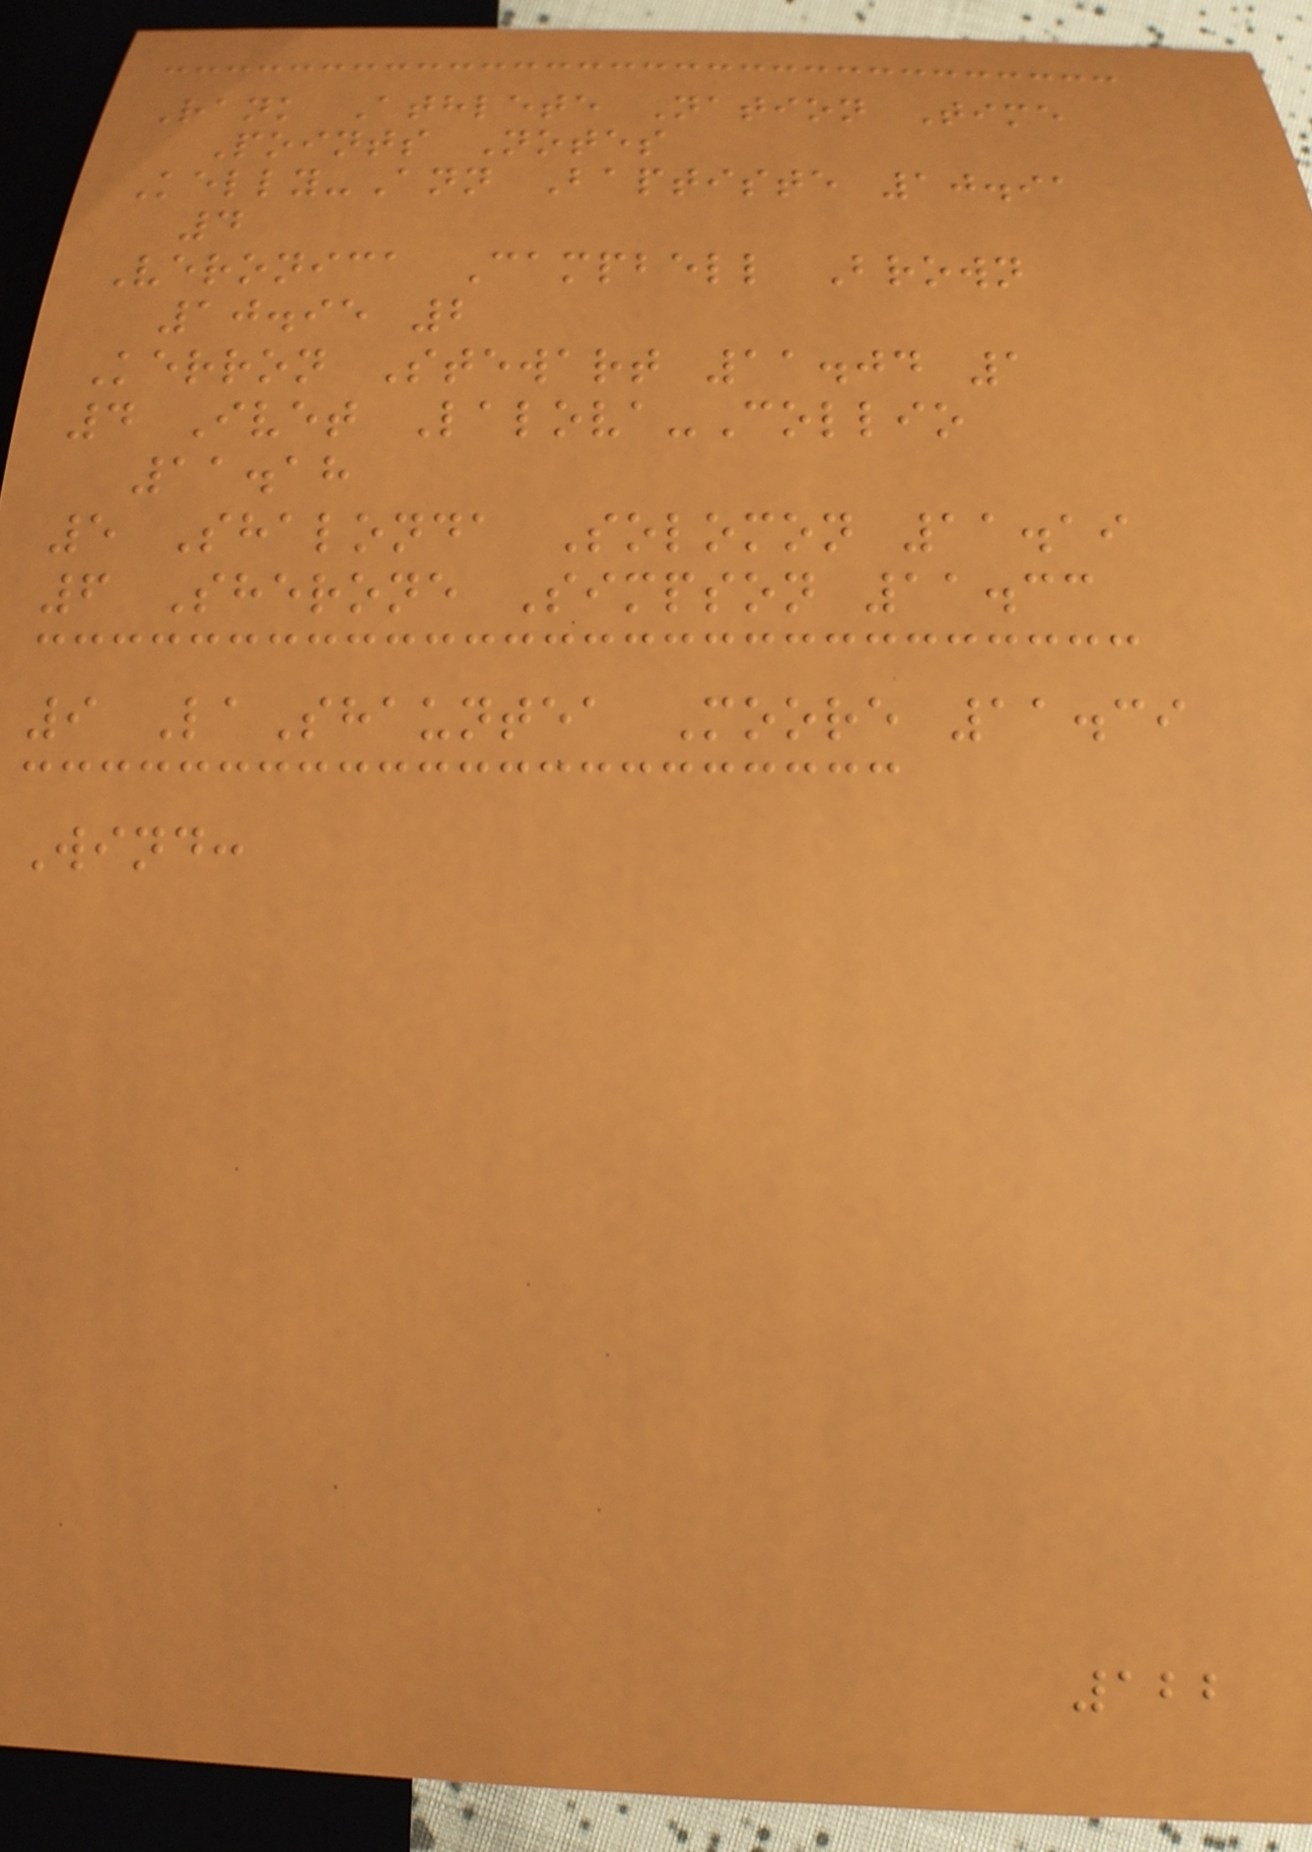Rank Athlete Nation Time
Points Notes
Kelly-Ann Baptiste 10.91
4
Veronica Campbell Brown
10.95 2
Kerron Stewart 11.04 1
4 Ivet Lalova-Collio
11.18
5 Shalonda Solomon 11.19
6 Sherone Simpson 11.33
9 LaShauntea Moore 11.39
Wind:
122
